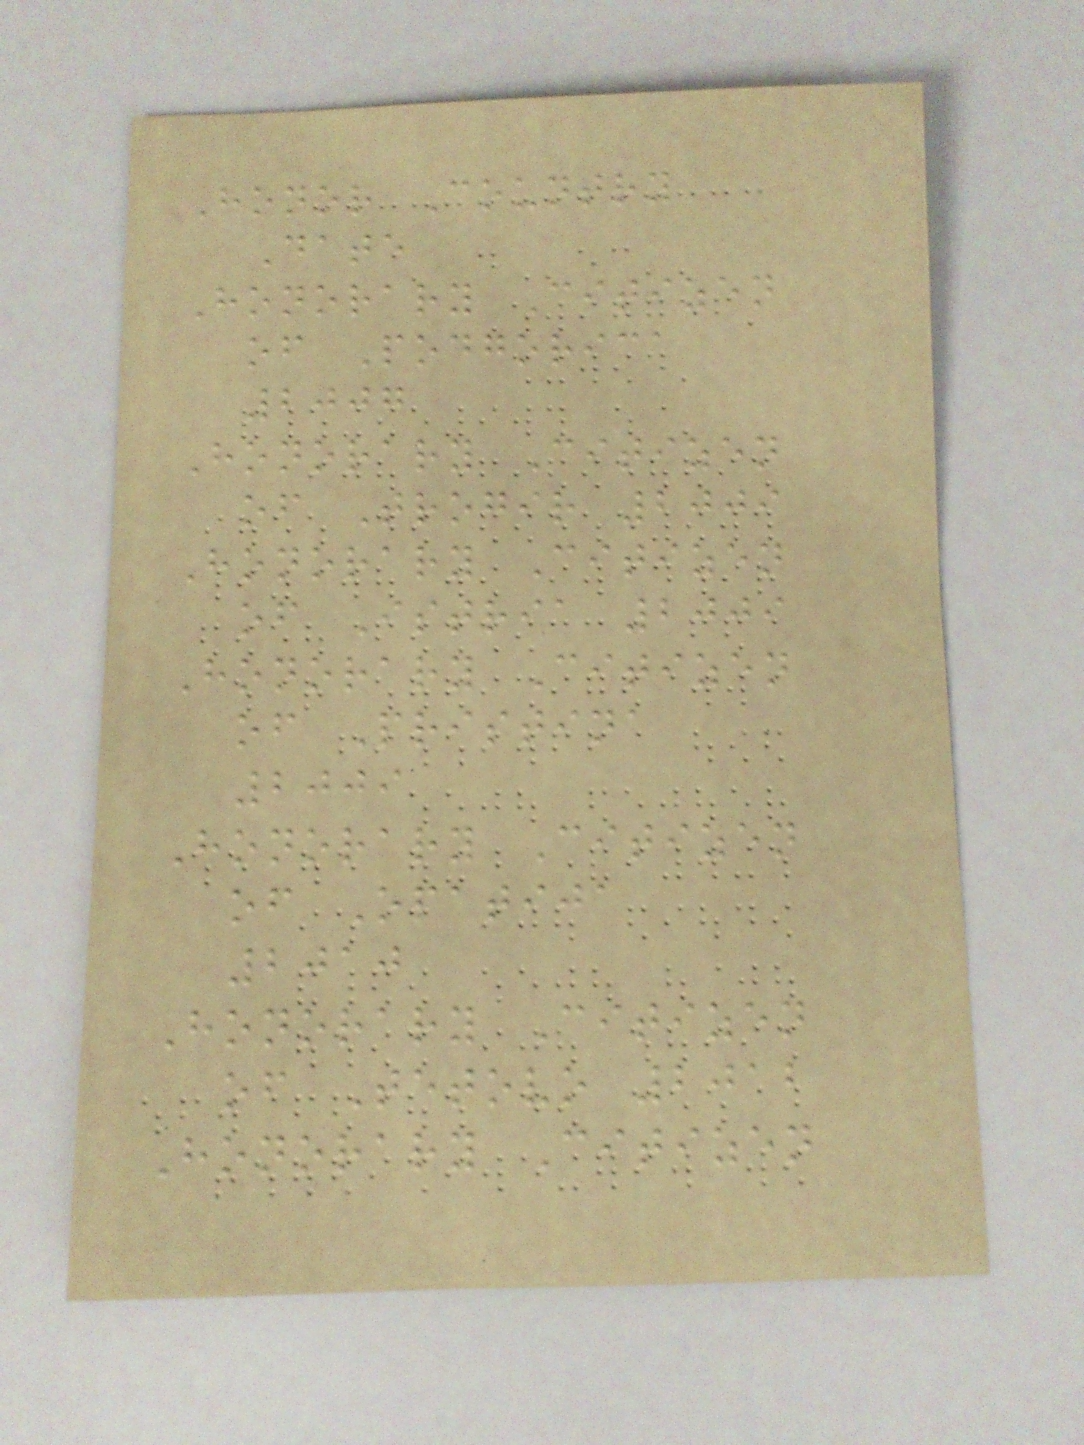Honor Country
Date
Honorary Citizen
of Podgorica
2007
Honorary Citizen
of Trogir 2009
Honorary Citizen
of Istria 2009
Honorary Citizen
of Pristina
2009
Honorary Citizen
of Opatija
2010
Honorary Citizen
of Tetovo 2012
Honorary Citizen
